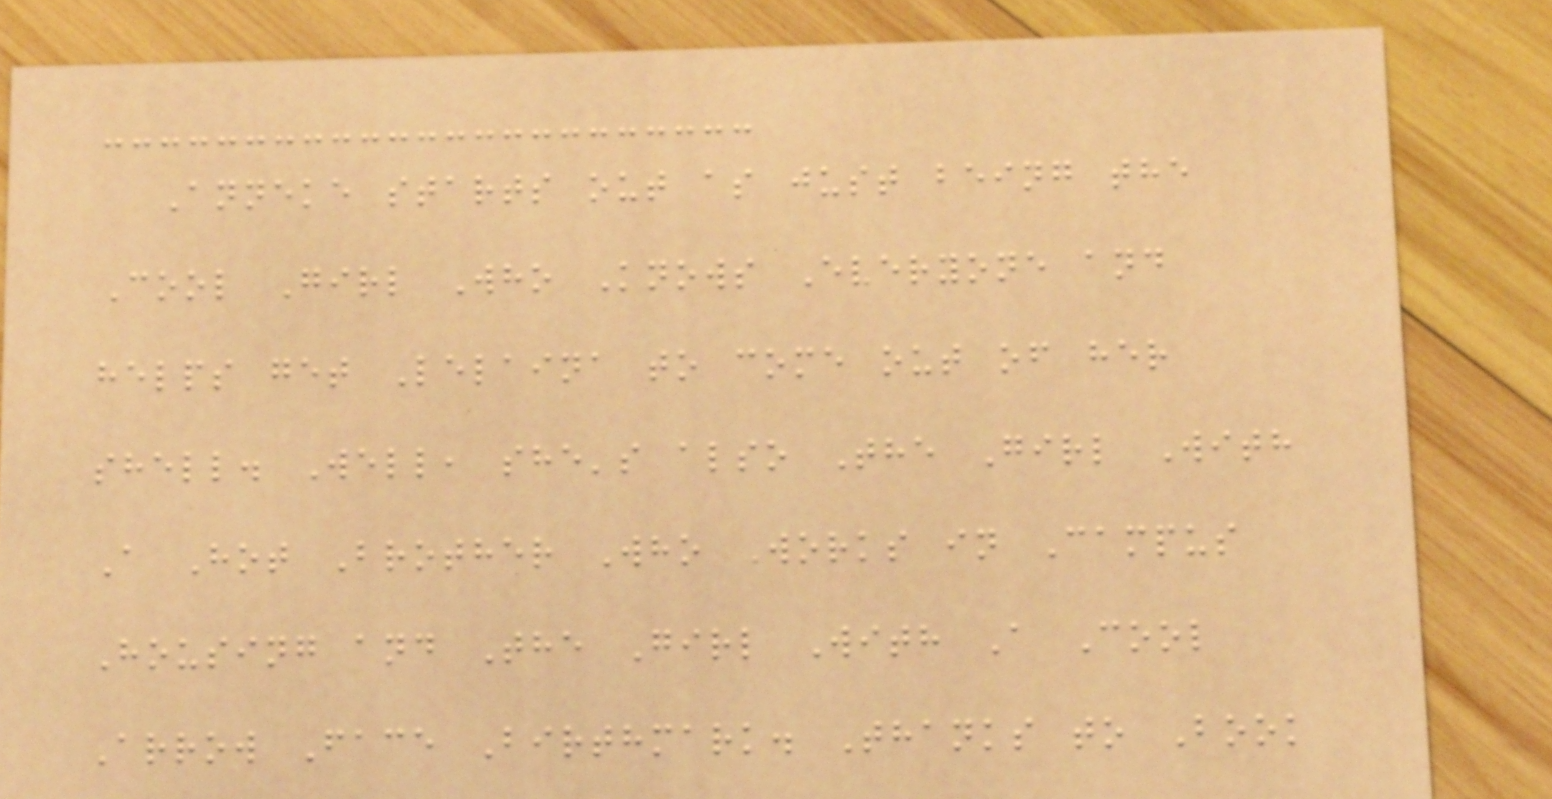Anneke starts out as just being the
Cool Girl Who Knows Everyone and
helps get Lelaina to come out of her
shell. Well, she's also The Girl With
A Hot Brother Who Works in Campus
Housing and The Girl With A Cool
Arrow Face Birthmark. Thanks to Book
